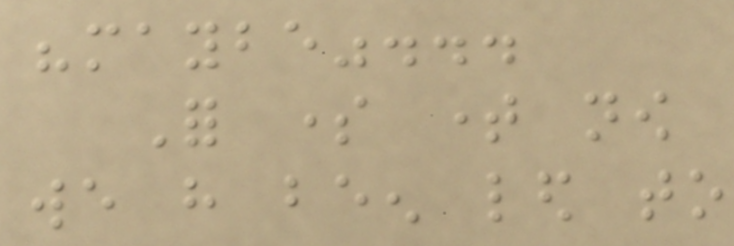"maybe"...
For some time now
we have been led to
